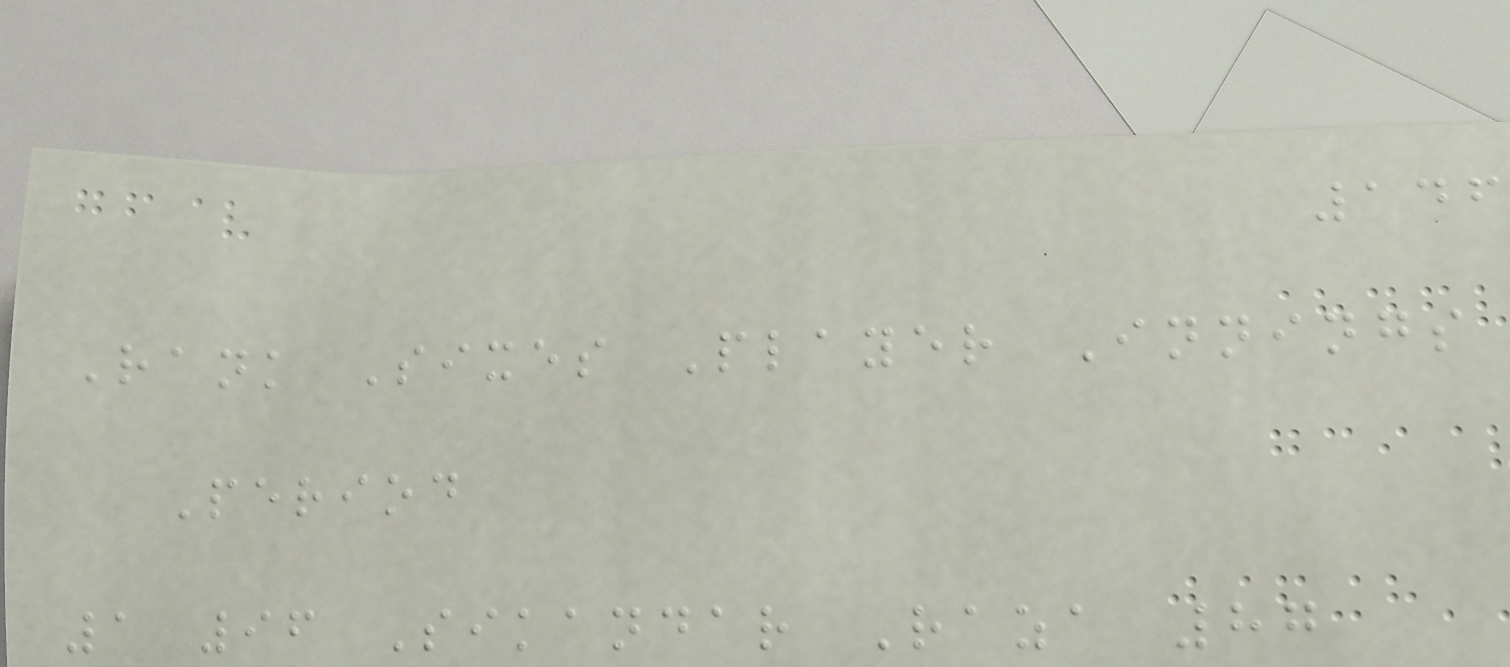146
Rank Sixes Player Innings
Period
1 96 Sikandar Raza 87
